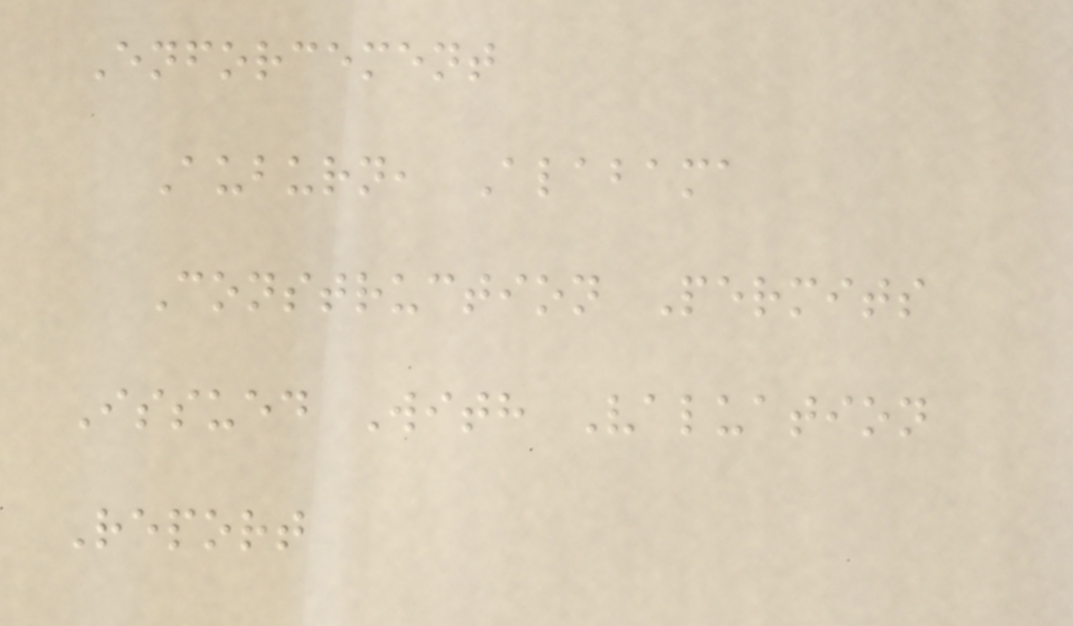Enforcement
Auburn, Alabama
Construction Permits
Issued With Valuation
Report
